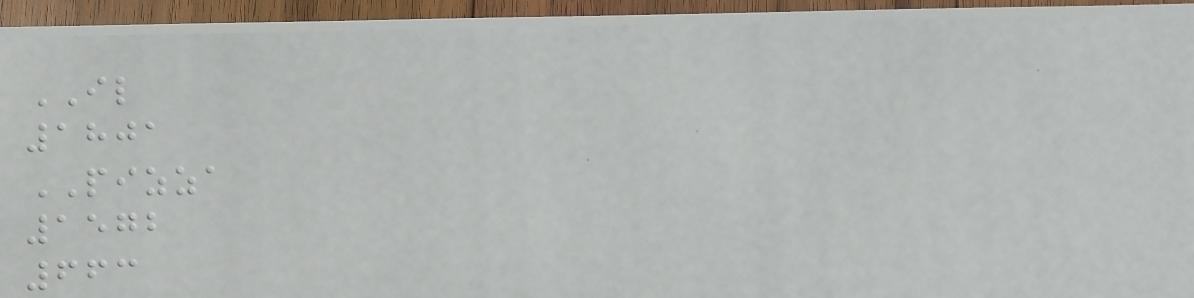IL
1801
PIZZA
1572
663
